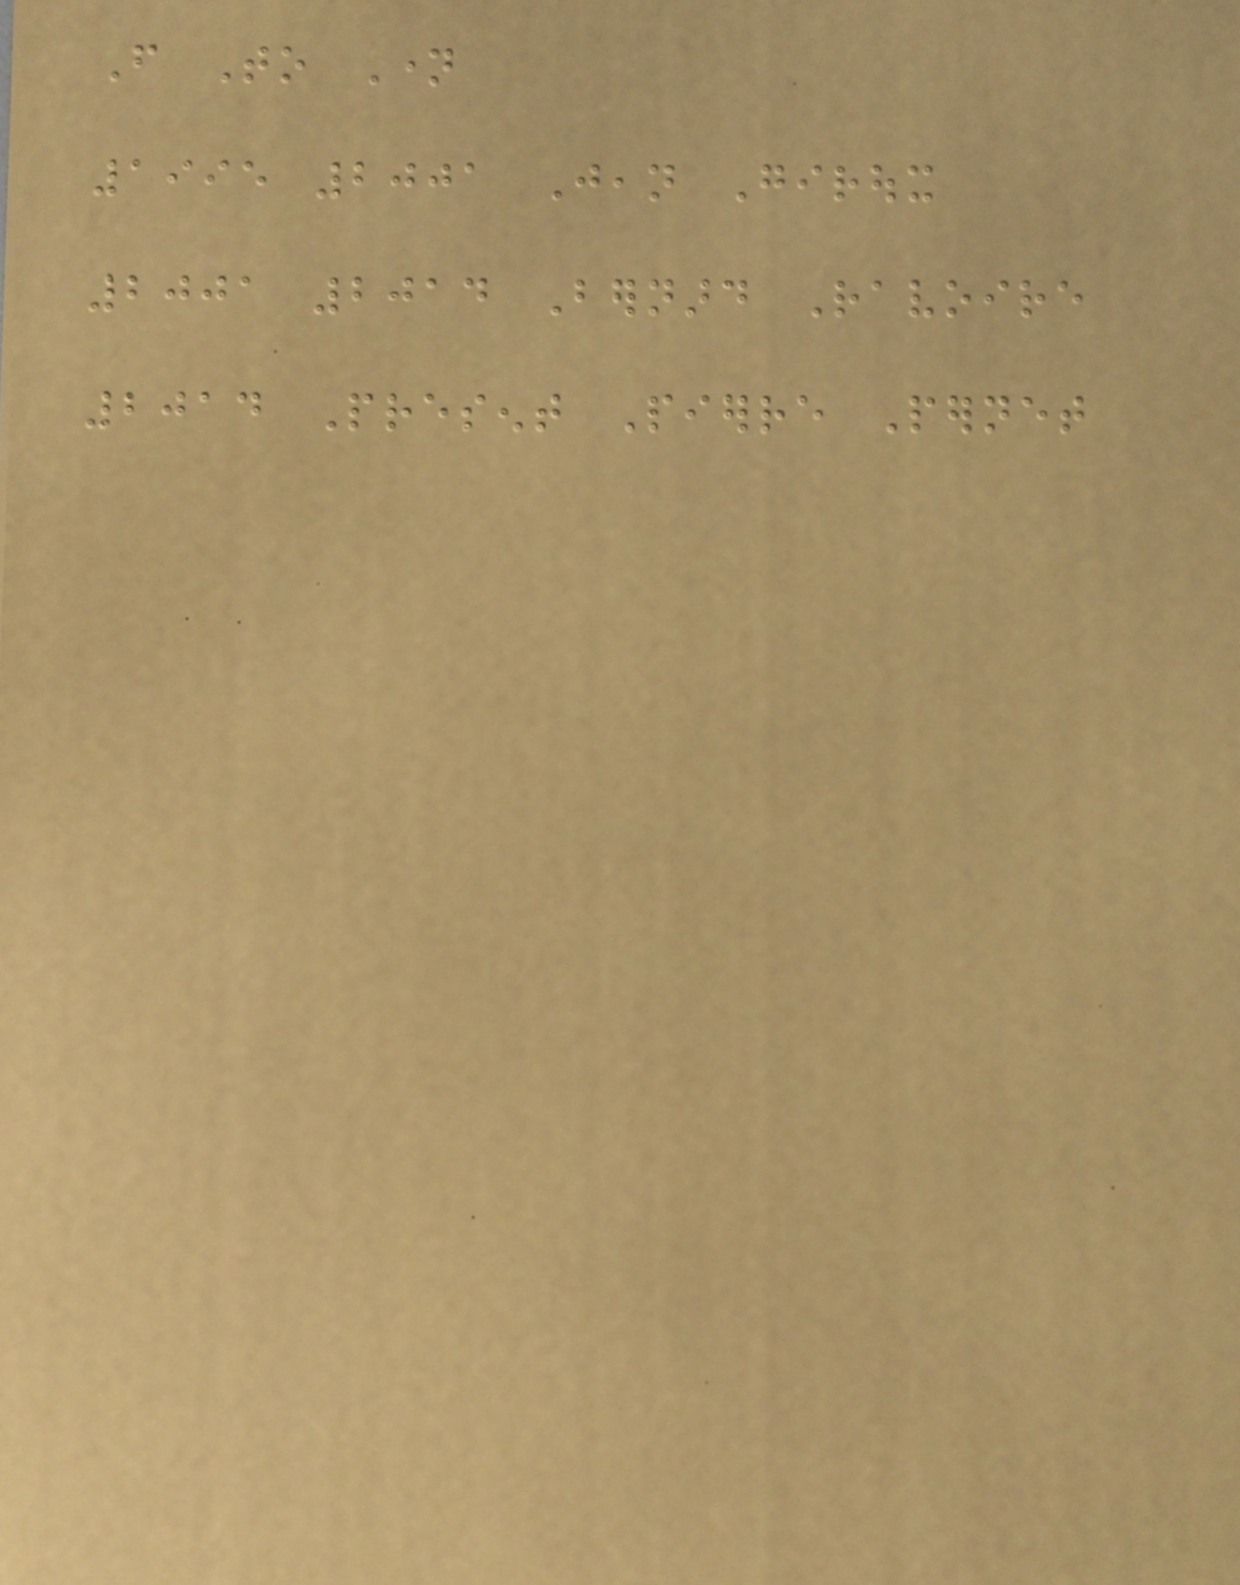From To Name
1995 2001 Jean Giroux
2001 2014 Bernard Ravoire
2014 Present Pierre Pernet
